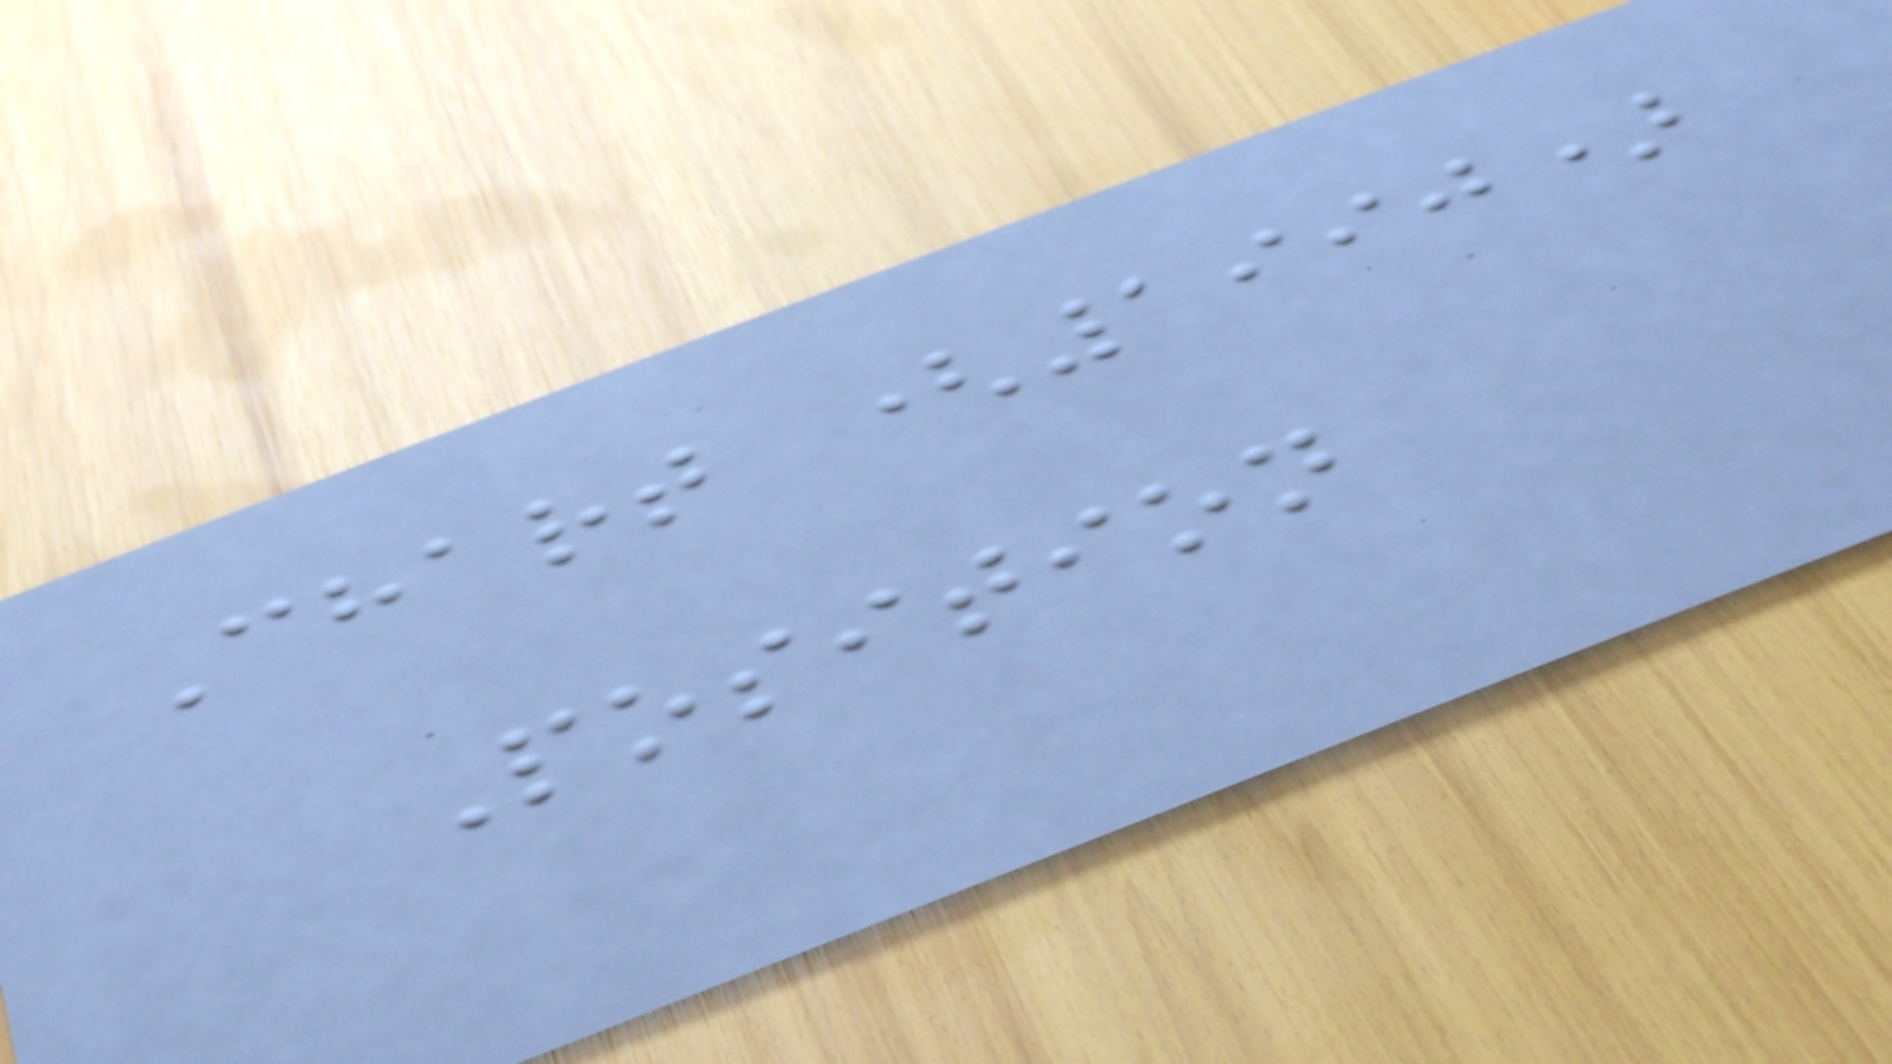Chart (1990)
Position
